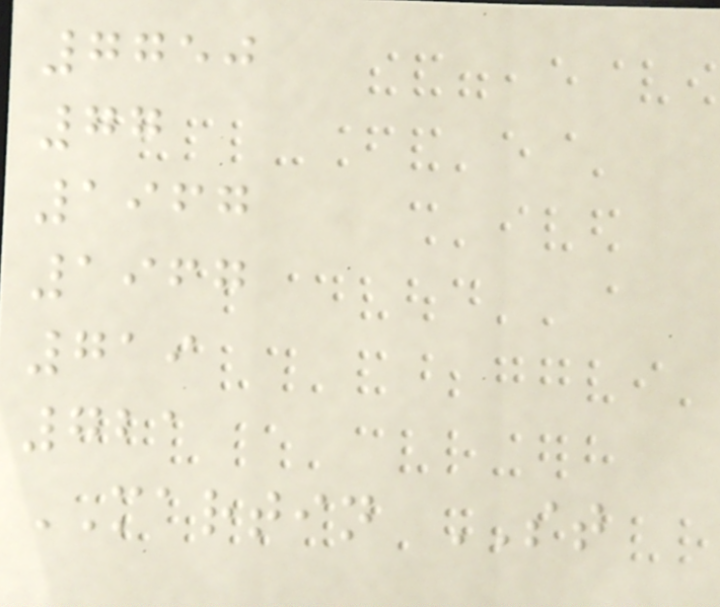7750
77
1967
1967
719
721
MARTIN ST
